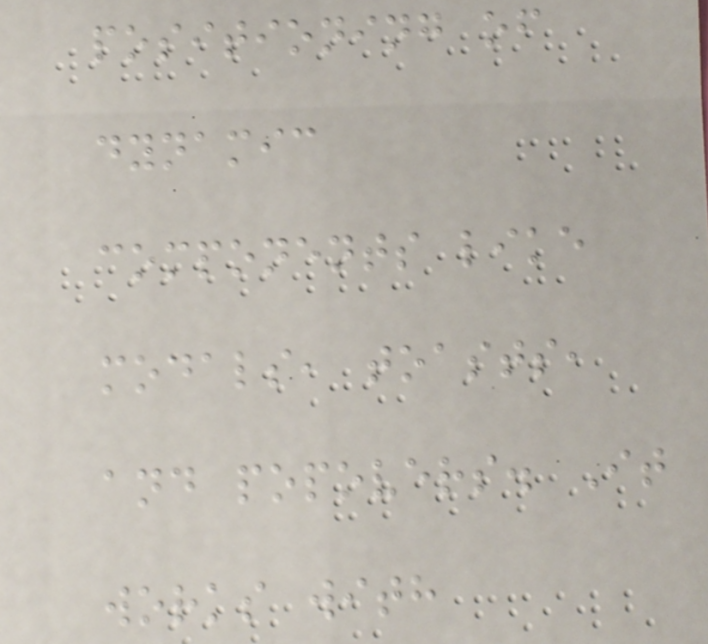positioning of
dynamic
components like
modals, toasts,
and popovers. It
works with
